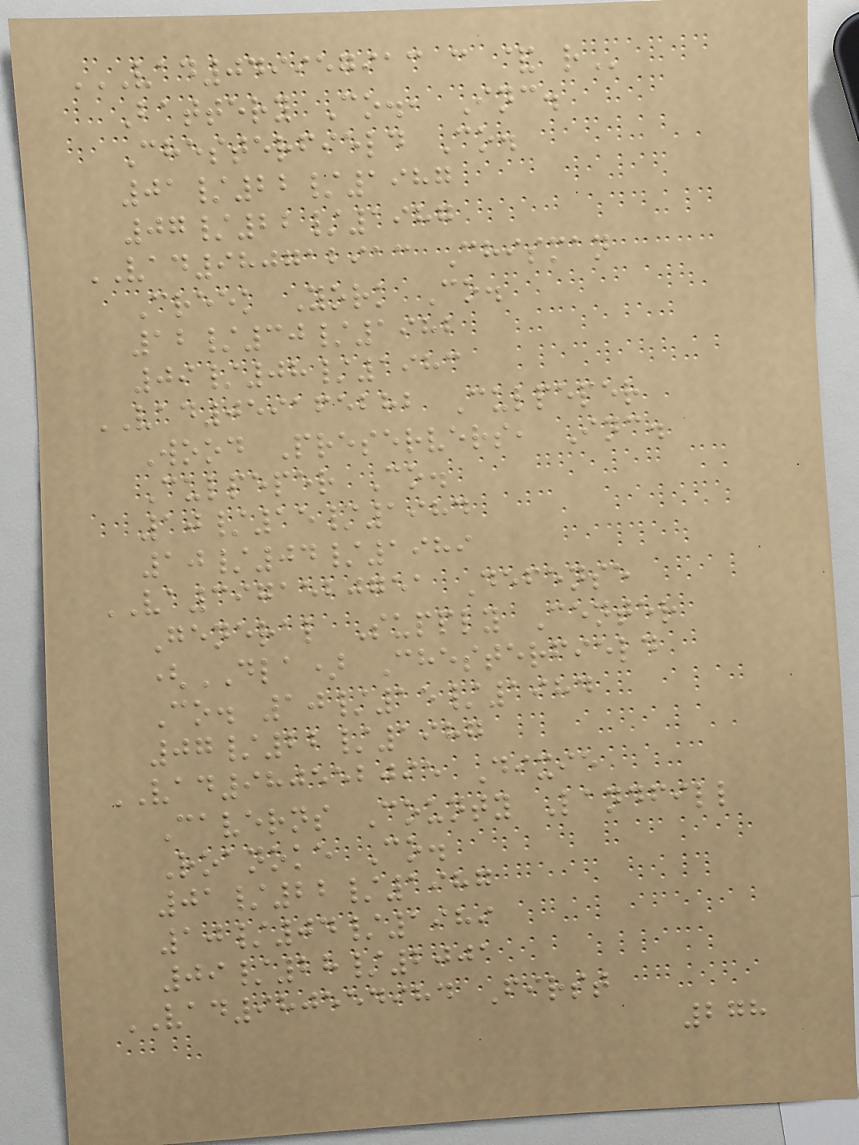VAD049957913 C & R
Battery Co., Inc.
Chesterfield Co.
01/22/1987
07/22/1987
VAD980712913 Chisman
Creek York Co.
12/30/1982
09/08/1983
VAD059165282 Culpeper
Wood Preservers, Inc.
Culpeper Co.
10/15/1984
10/04/1989
VA3971520751 Defense
General Supply Center
(DLA) Chesterfield
Co. 10/15/1984
07/22/1987
VAD980552095 Dixie
Caverns County Landfill
Roanoke Co.
01/22/1987
10/04/1989
09/28/2001
VAD980554984 First
278
